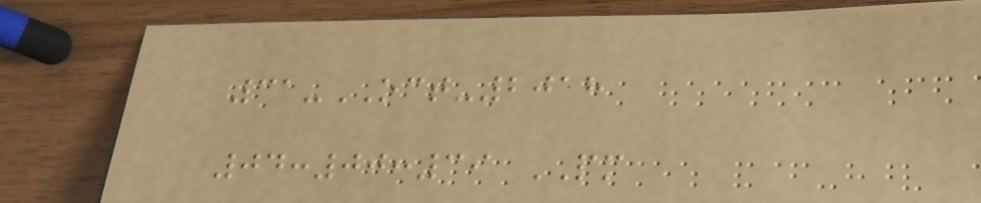31-OCT-2018
04:00:39 PM
